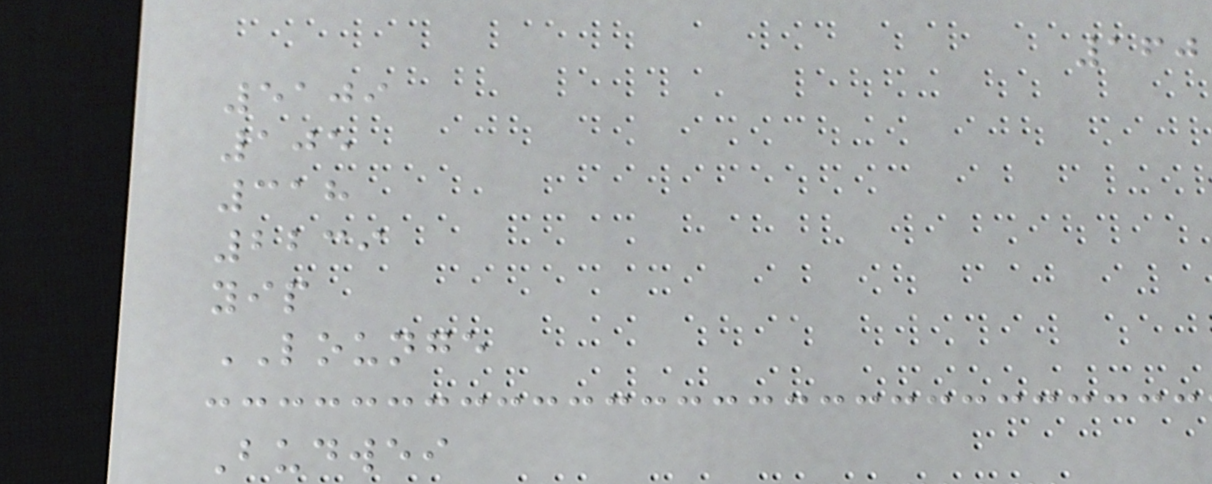160
5109
105
318
2239
yip
LOUNGE
Budwei
